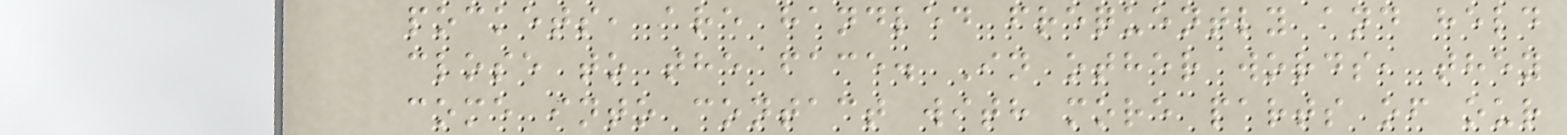pockets, are handled frequently and held
close to the face. In other words, they
come into contact with more parts of our
